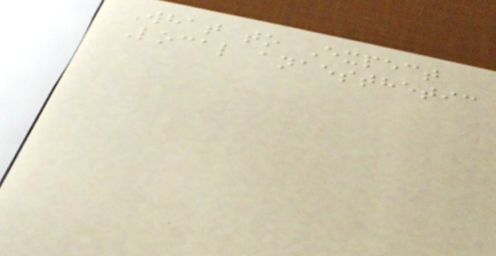What to Expect
Local anaesthetic
